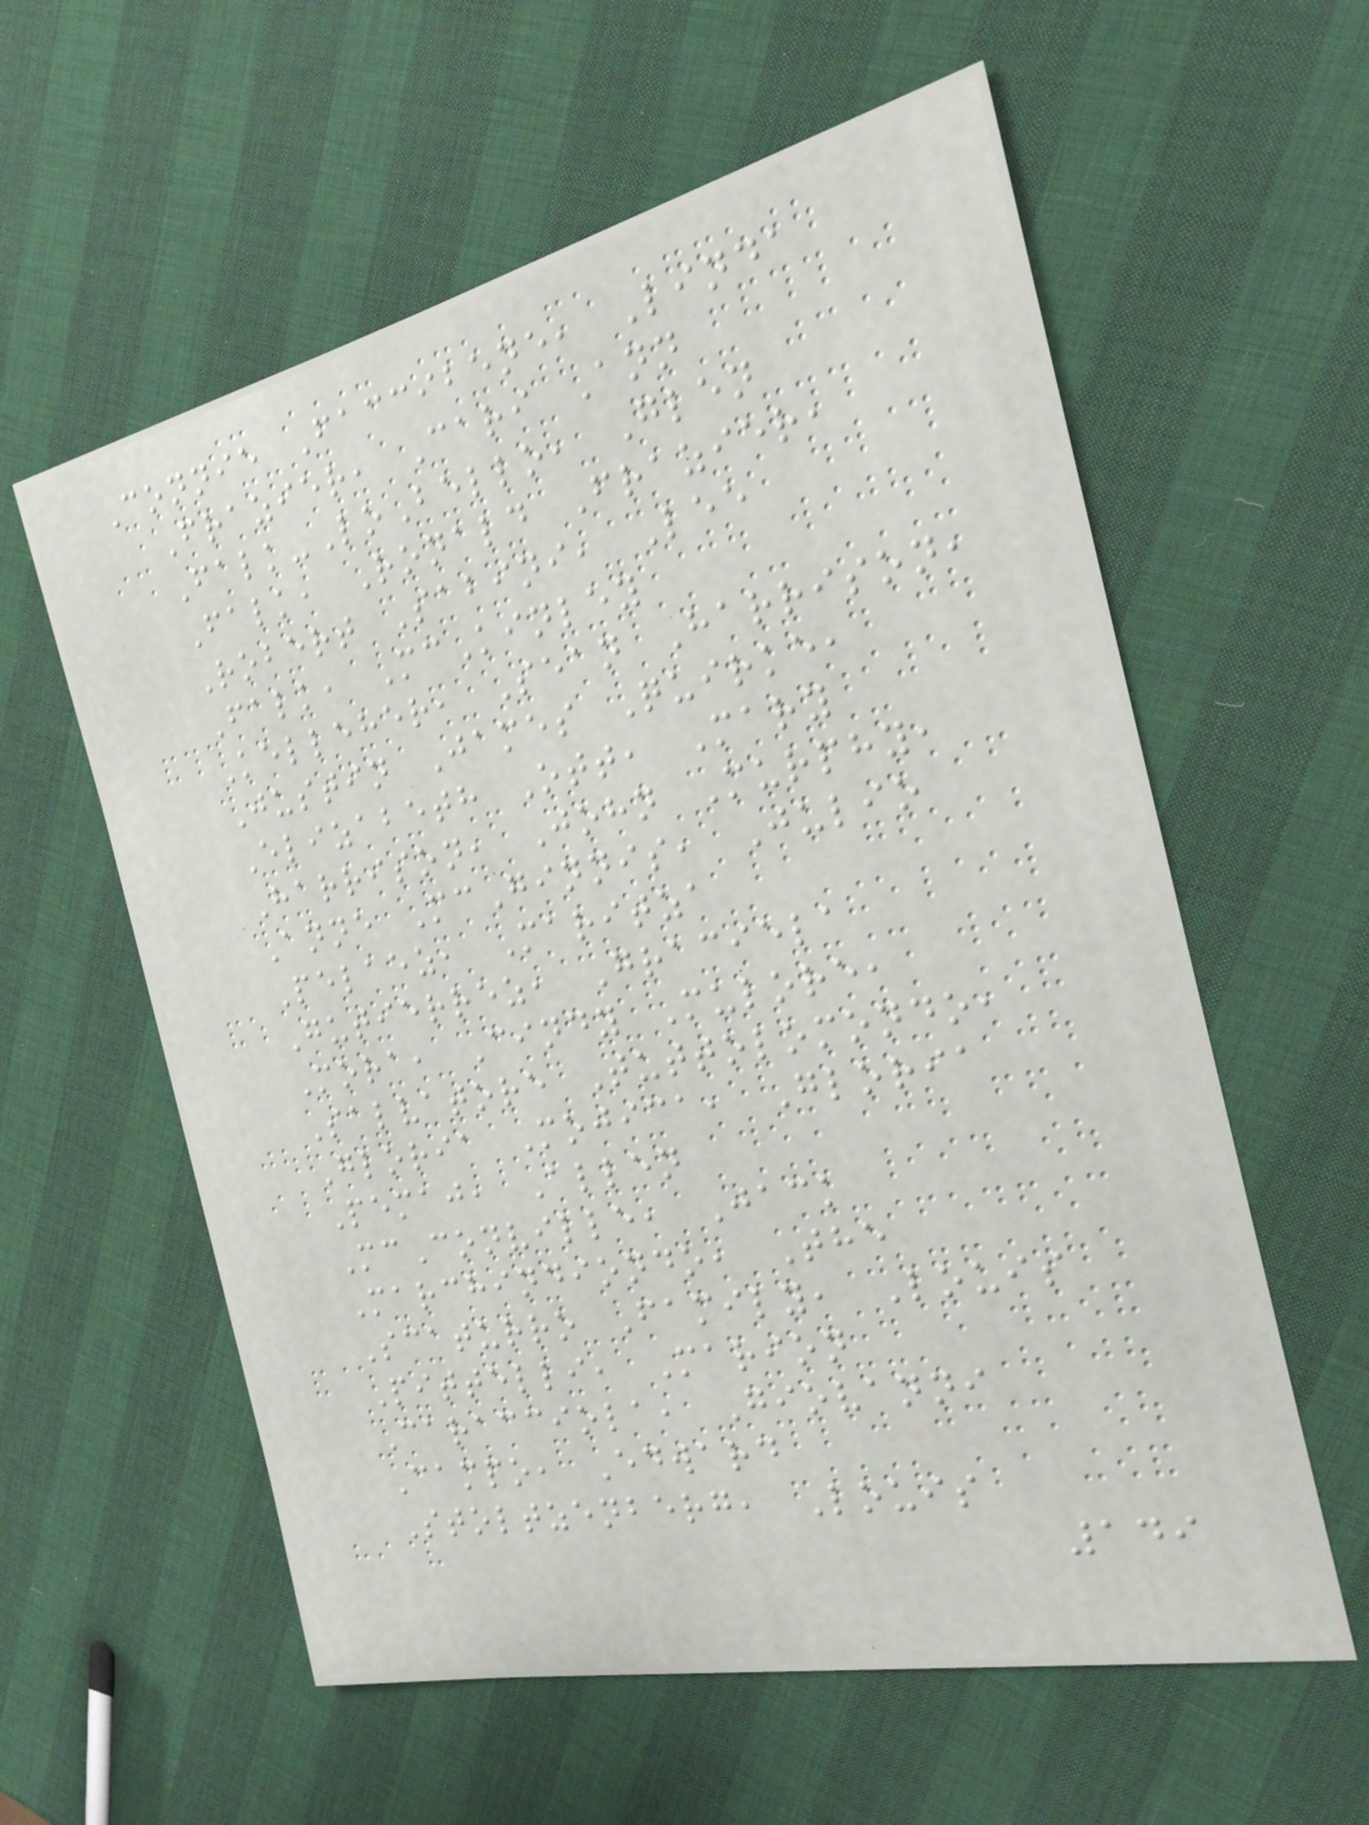Connie Faccibene, Linda
Frazier, Cari Ann
Falk-LoBello, Glen
Falk, Ronald Frazier,
Robert Sabini, Lee
Falk, McKinley
Kelleher, Sean Harrison,
Justin James Quirke,
Elizabeth Ott, Mary
Harrison, John Murphy,
Anne McGinnis, Julio
Pelaez, Maritza
Gutierrez, Graciela
Mora, Cindy Mulore,
Salvatore Tuttolomondo,
Gloria Mojica, Gloria
Pemaj, Allen
McConville, Jack
Marchindiondo, The
Scaturro Family, Louis
Pittelli, Marion
Caracciola, Giovanni
Campo, Edward
Stoltzenberg, Louis
149
